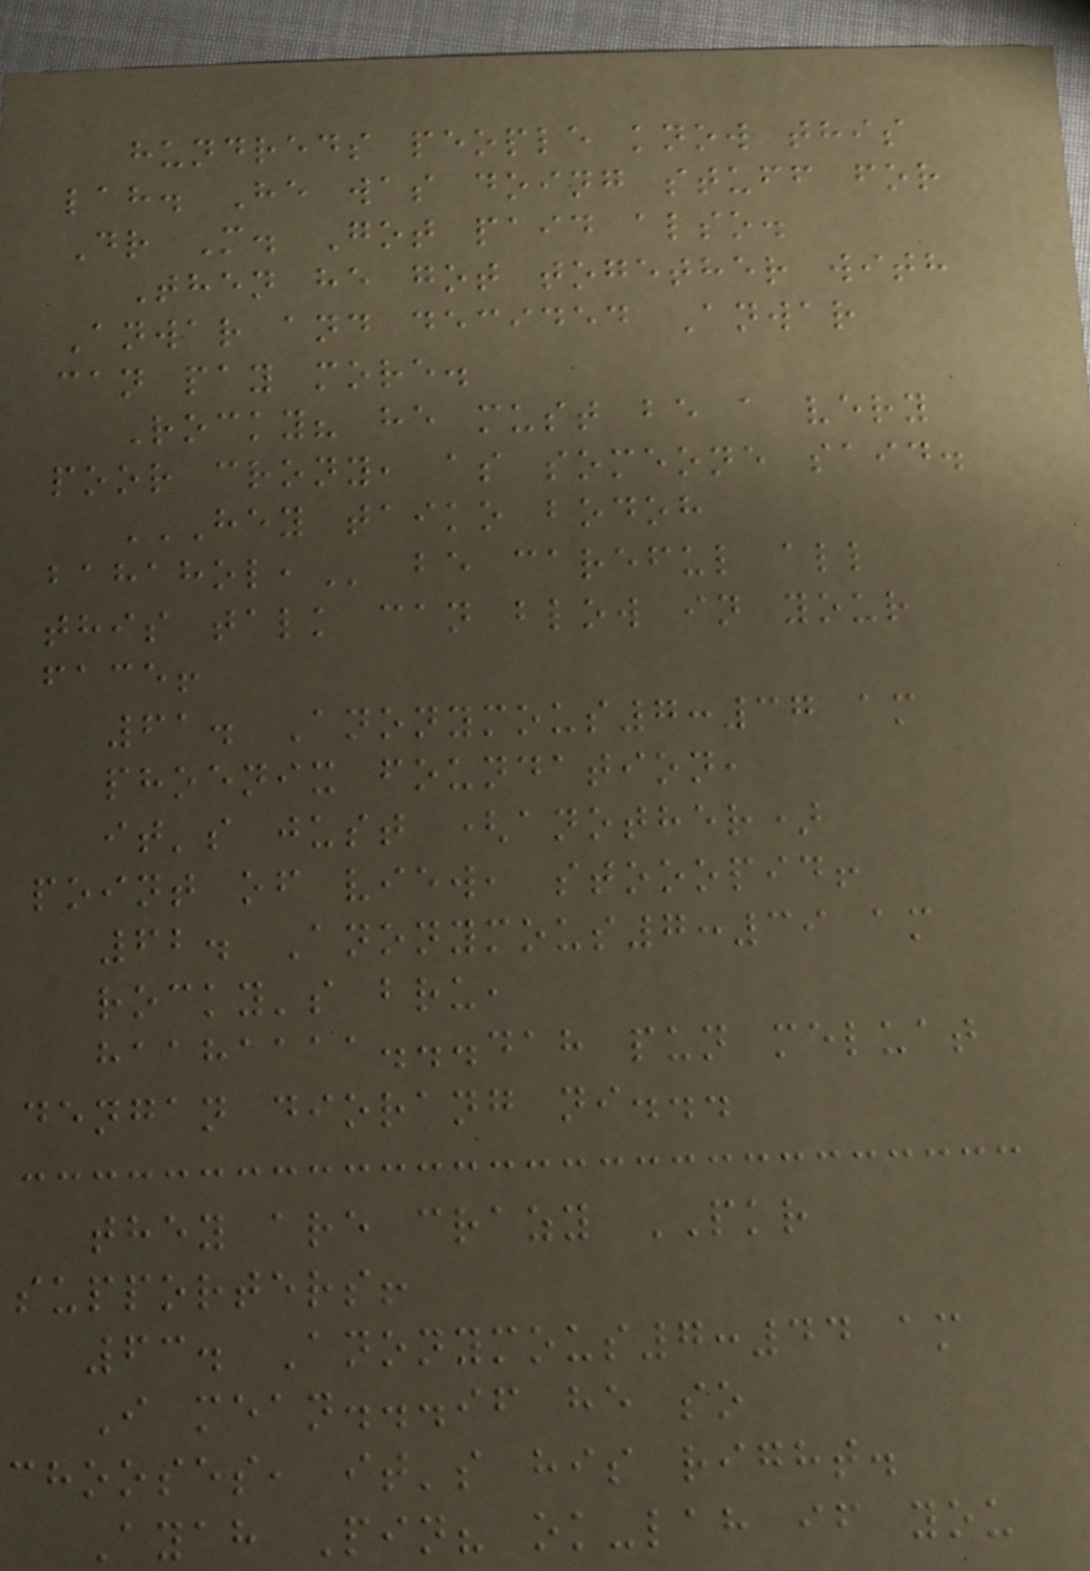hundreds people know this
lah. He was doing stuff for
Dr M. Got paid also.
Then he got together with
Anwar and decided Anwar
can pay more.
Rocky? he must be a very
poor crony, as someone said.
HEY TAIKO BODOH
BAHAHOL, be careful all
this talk can blow in your
face!
61. Anonymous7:37 am
phoenix foundation,
it's just (another)
point of view, stooopid!
62. Anonymous7:39 am
rocky's bru,
haahaaaa...dah pun meluat
dengan diorang ni...
they are crazy PKR
supporters!
63. Anonymous7:44 am
I mean...if he so
chooses, it's his right.
Ayah Pin? ok-lah if you
